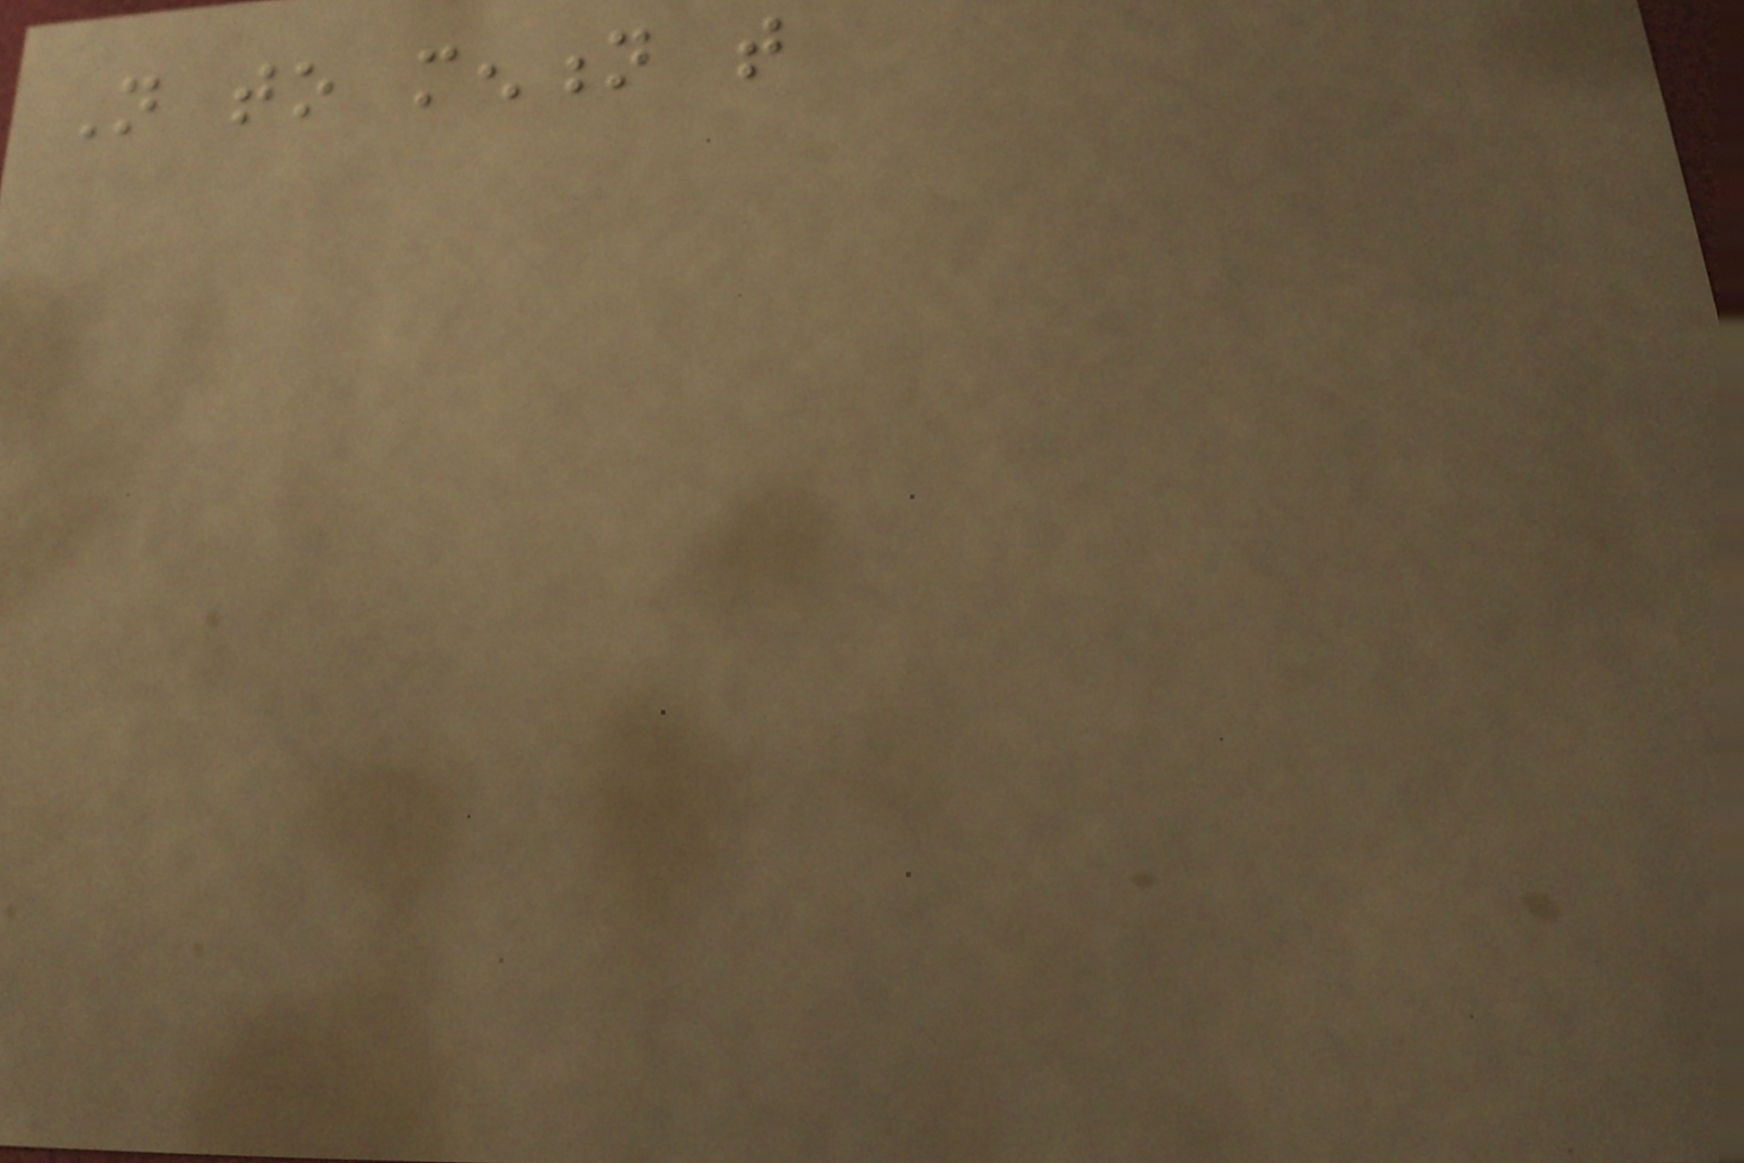Not to mention that
